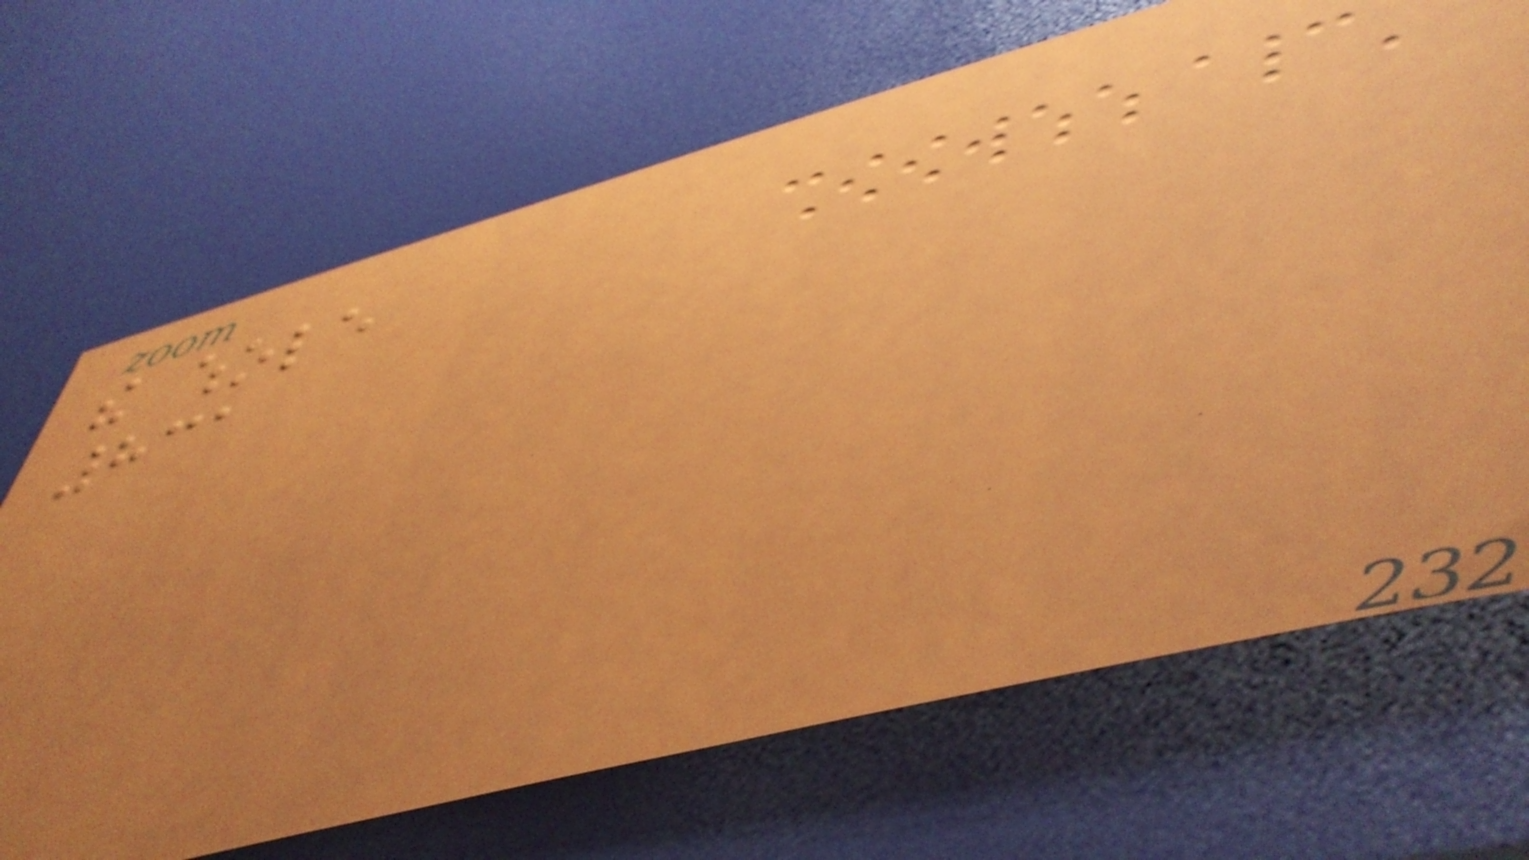the whole
831
